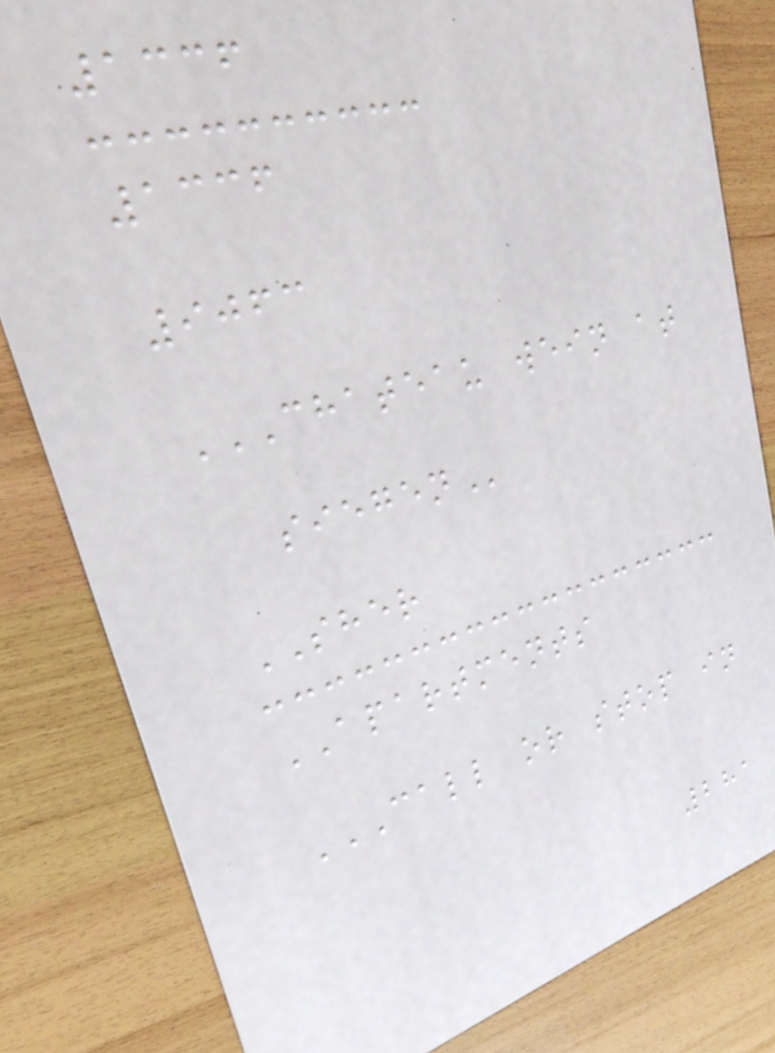1336
1336
9063
CHATEAU WEIN AT
SIEGEN
SHER
APARTMENTS
CALL OR STOP IN
281
